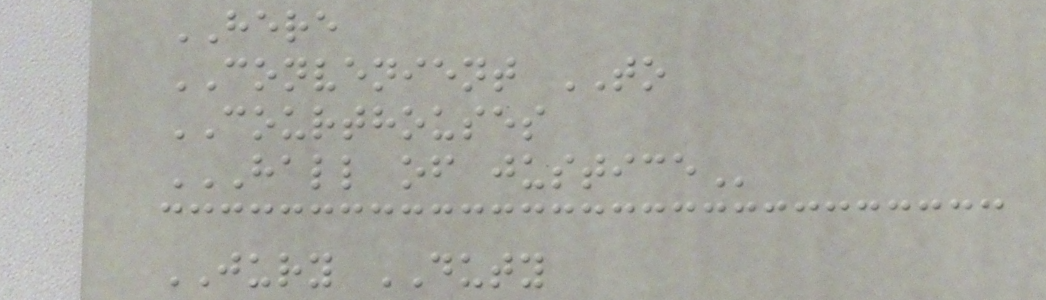HERE
CONVENIENT TO
COURTHOUSES
HALL OF JUSTICE
JURY DUTY
